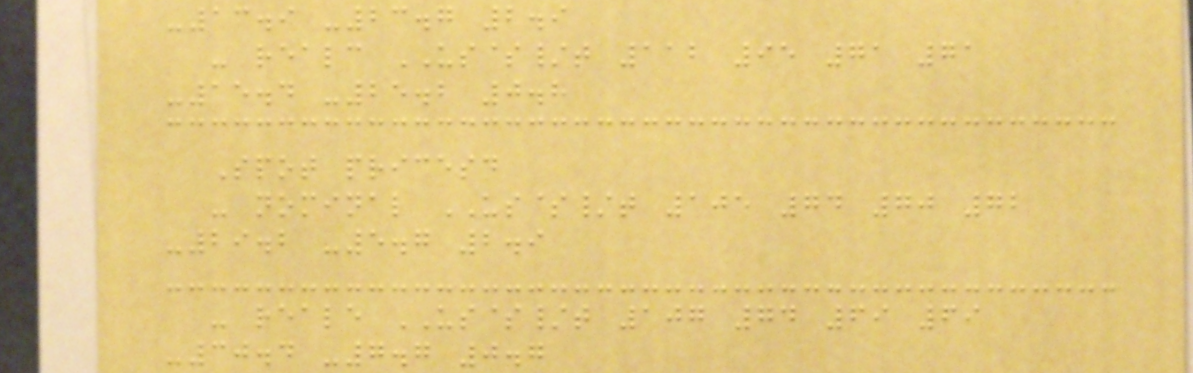-13.9 -23.7 2.9
- realc US$/t 112 95 71 71
-15.4 -25.2 0.8
Spot pricesd
- nominal US$/t 105 74 70 72
-29.2 -5.7 2.9
- reale US$/t 107 74 69 69
-30.4 -7.7 0.7
